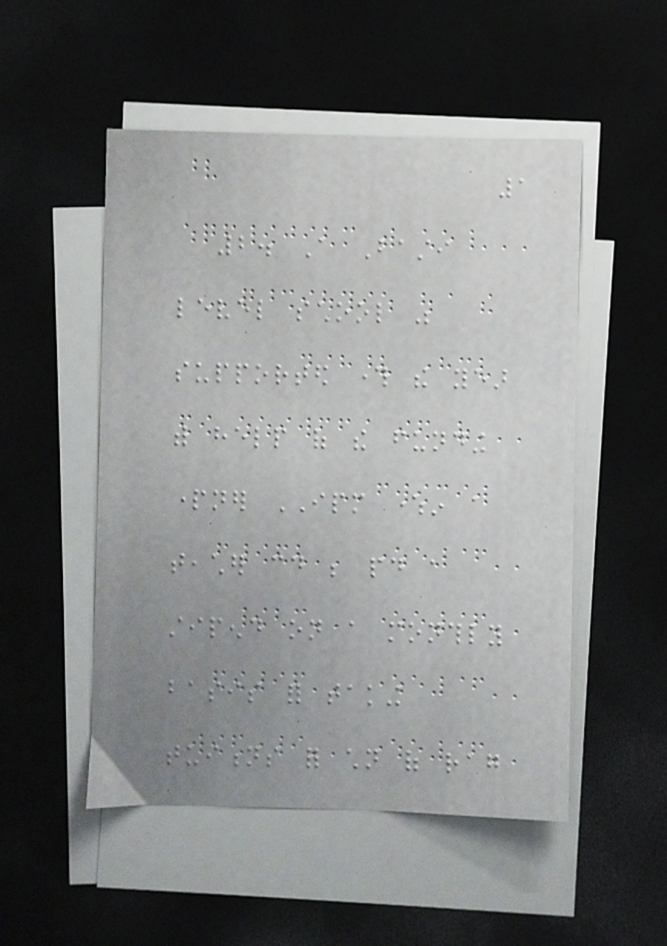1
2. A Basti
level school was
supported through the year
with help of the funding
partner IPM wherein a
teacher could be paid a
stipend on a monthly
basis for taking
tuitions for children of rag
